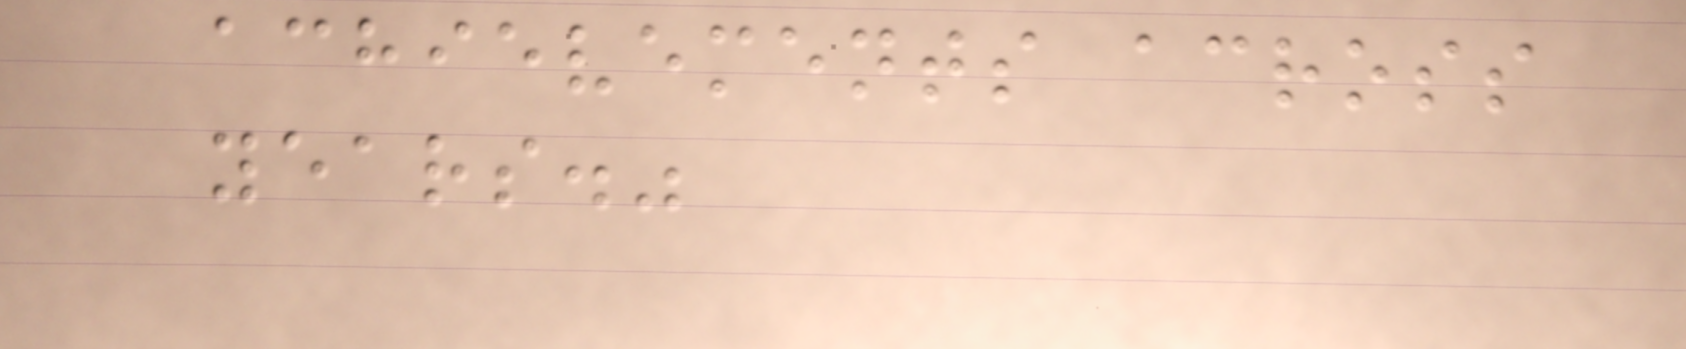achievements across
years."
